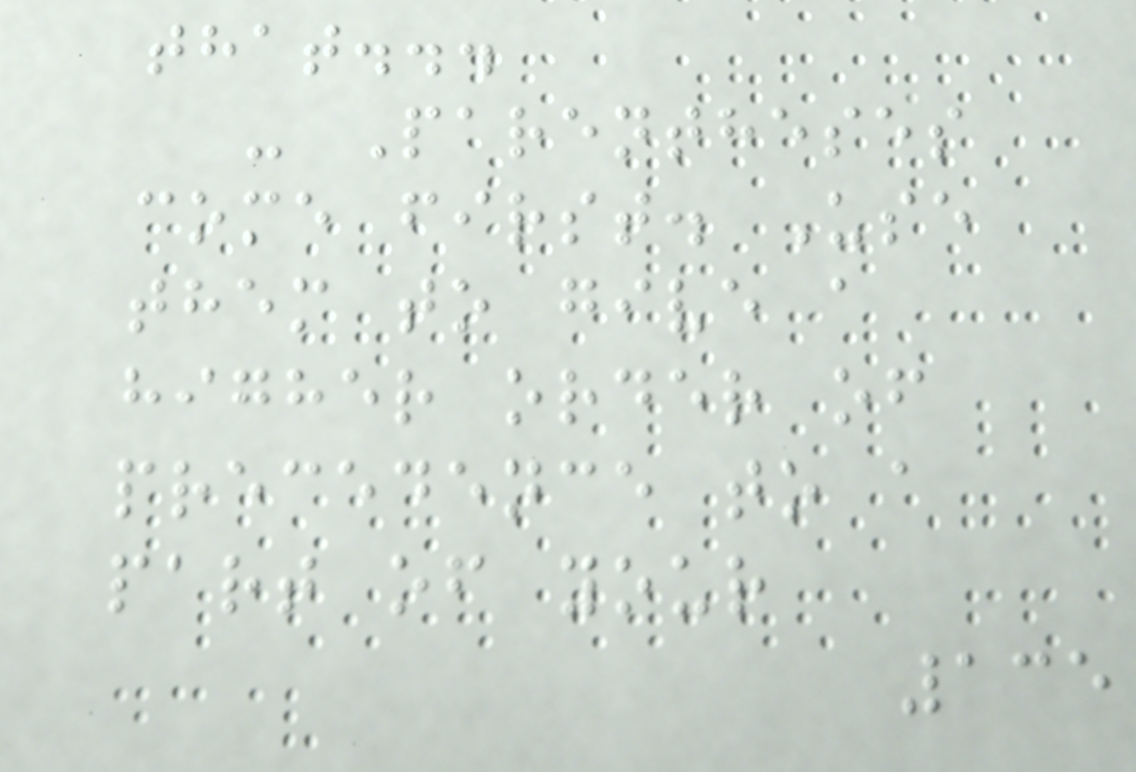that...
- Parentheses
come first. Use
them to give a
higher order of
precedence to a
part of your
135
